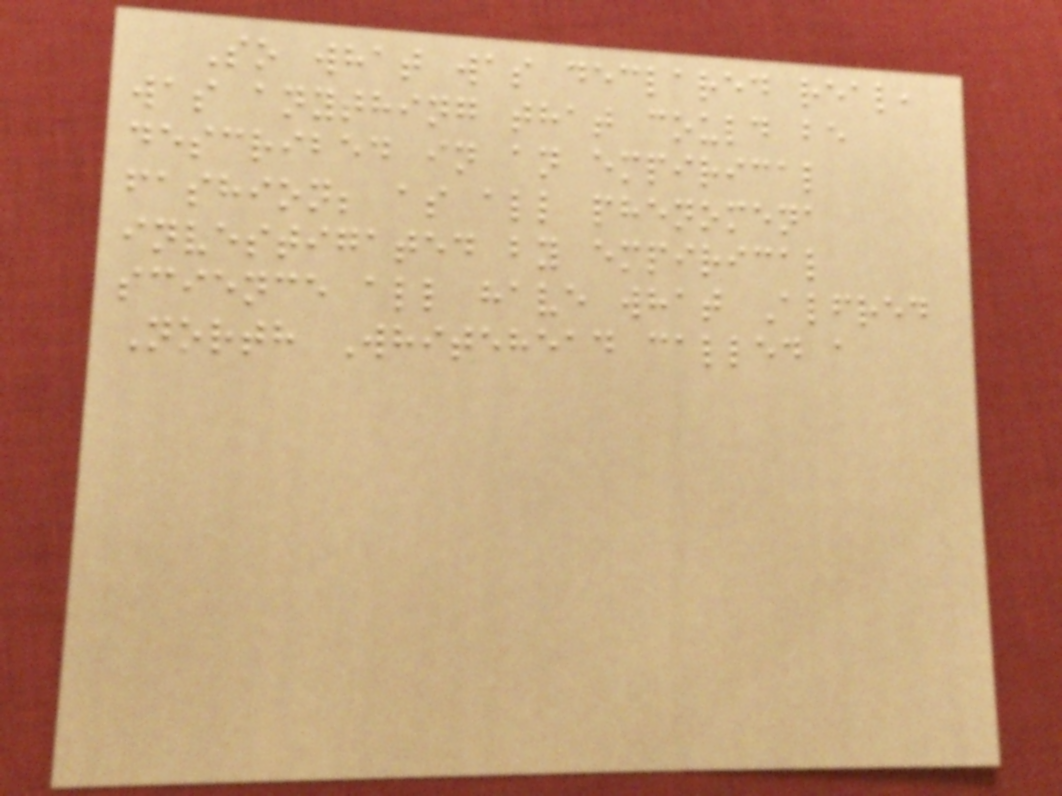So what was declared real,
was anything that could be
described in an empirical
fashion; as all phenomena
investigated by empirical
science all have what Alfred
North Whitehead called a
